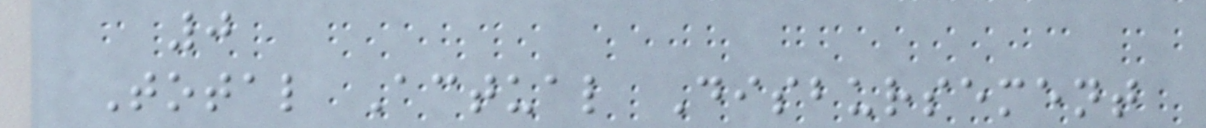0
Total Actual Disbursement
